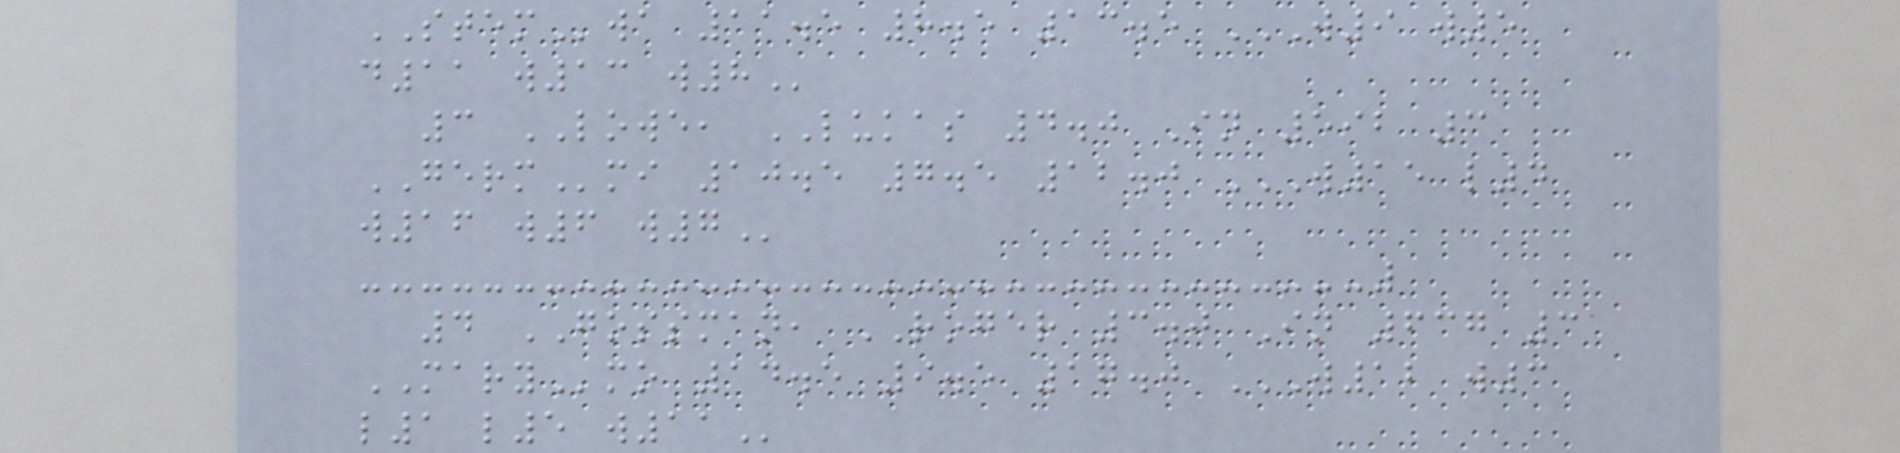STEMwa 11.5 8.5 13.5 W9 W5
D11 W13 W8
3 LOWE, LUKAS 4.0 In 592 3
GERMmi 10.5 7.5 12.0 W15 L4
W16 W6 W7
4 GOSSMAN, ROGER 3.0 In 637 3
MARYmo 14.5 9.5 17.0 W12 W3
L1 L5 W11
